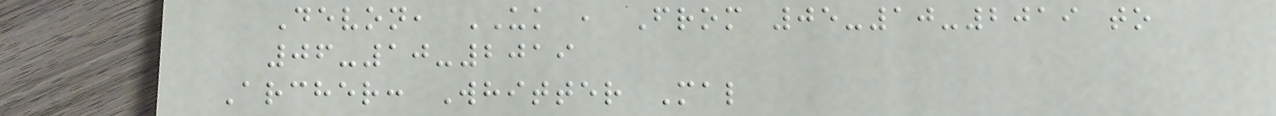Devon, UK , From 05-10-2019 to
06-10-2019
Archer: Whitter Mal
